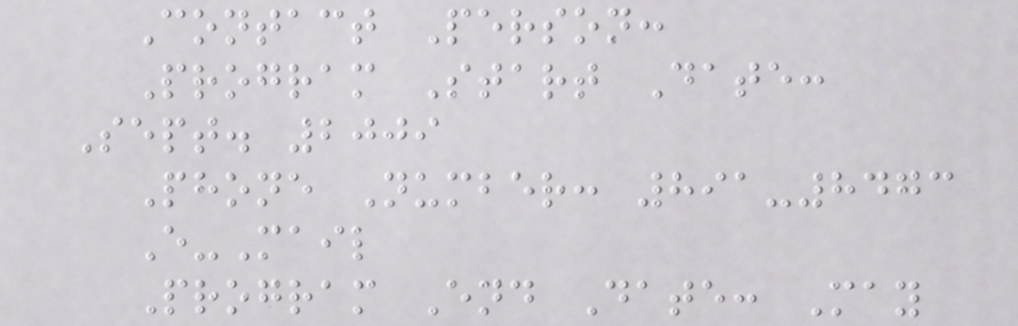Contact Person:
Program Start Date:
Sept. 2009
Phone Number: 891-8473
E-Mail
Program End Date: May
